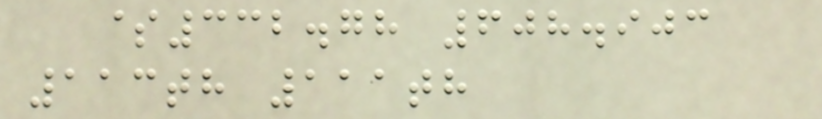$332.78 608.903
113th 111th
